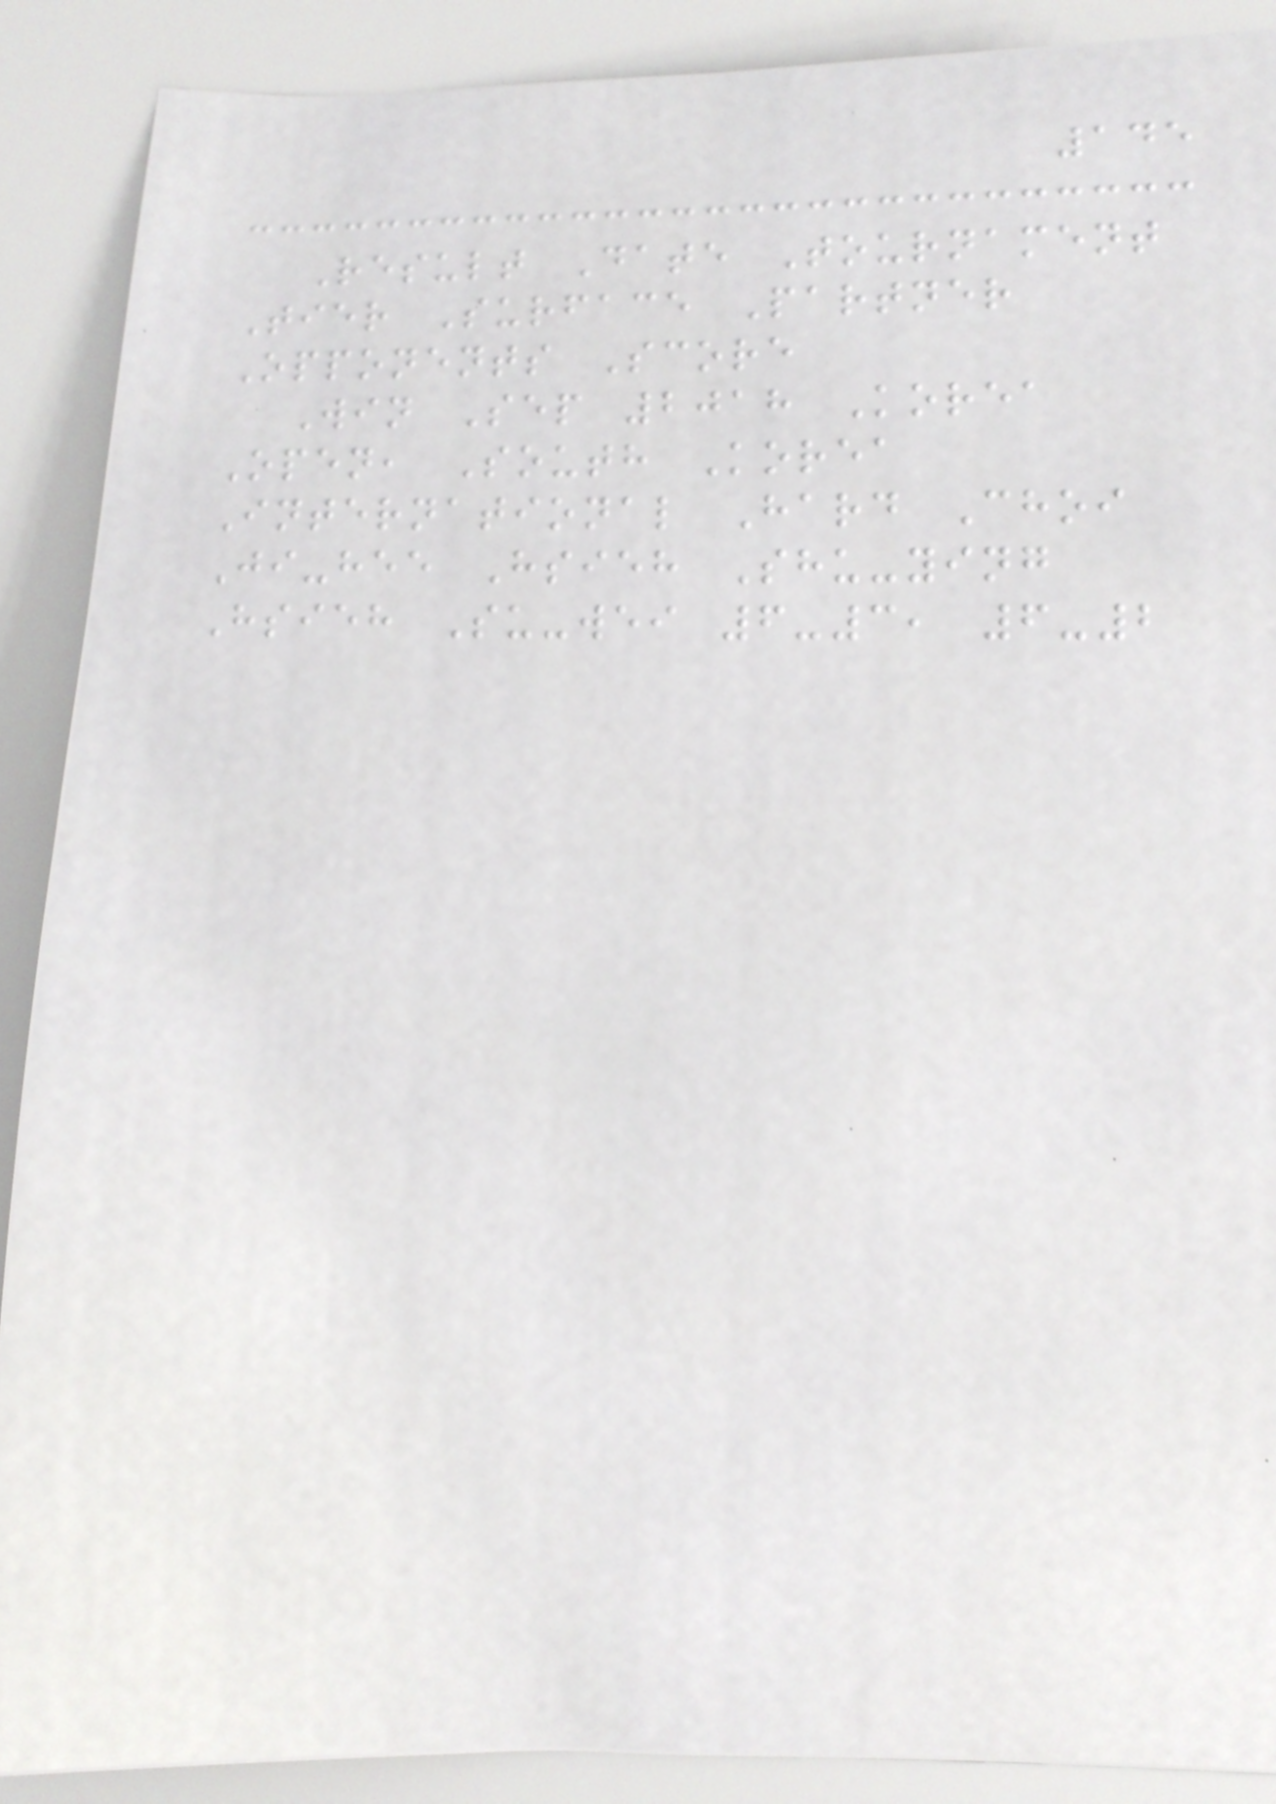145
Result Date Tournament
Tier Surface Partner
Opponents Score
Win Sep 2018 Korea
Open, South Korea
International Hard Choi
Ji-hee Hsieh Shu-ying
Hsieh Su-wei 6-3, 6-2
